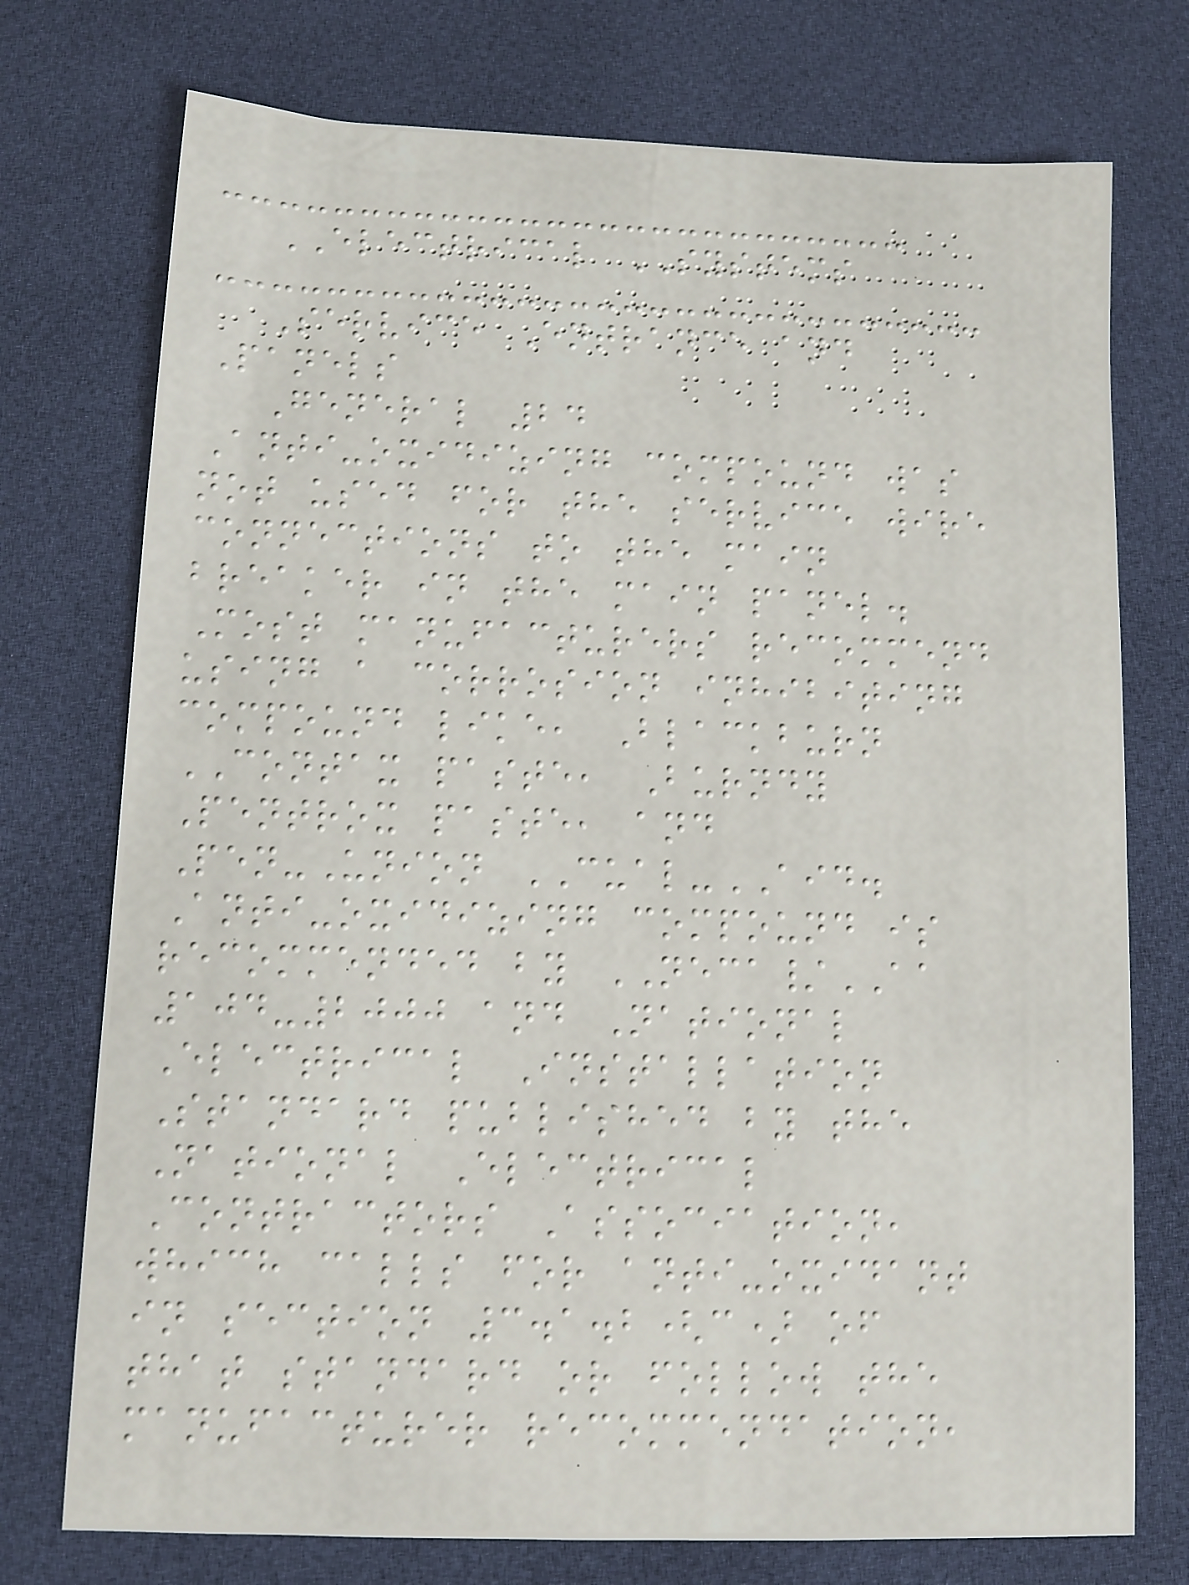ELECTRICAL SYSTEMS
Service Entrance and
Panels
General 24
Anti-oxidizing compound was
not used for the service wire
connections to the main
breaker in the main panel.
Most manufacturers recommend
using a corrosion inhibiting
compound like, Blackburn
CONTAX paste, Burndy
Pentrox paste, and
Pen-Union CUAL-AID.
Anti-oxidizing compound is
recommended by NECA/AA
104-2000 and National
Electrical Installation
Standard published by the
National Electrical
Contractors Association,
which calls for anti-oxidant
in section 3.1.2(c) of
that standard or follow the
manufacturer recommendation,
